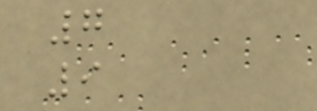7
9
